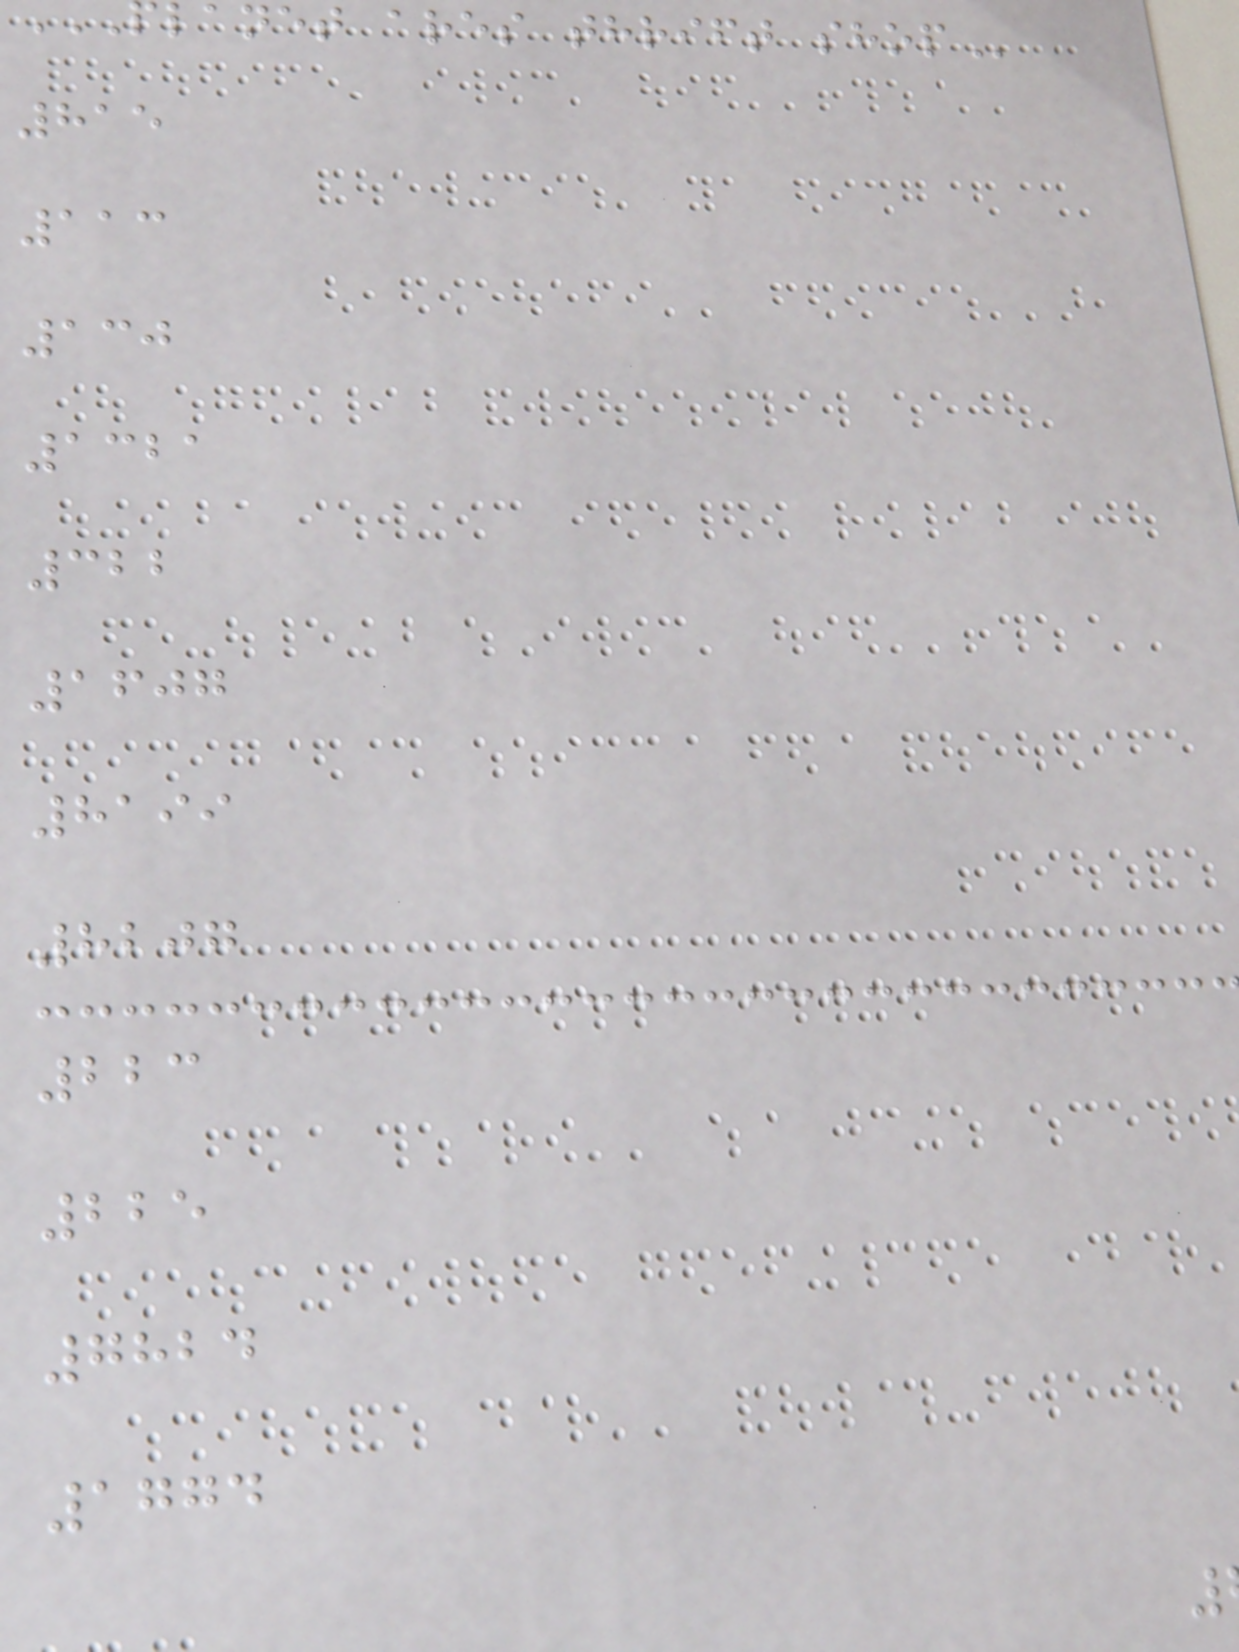lanet ares thrift
815
113
130
1321
322
1607
8199
8207
223
225
7824
1774
